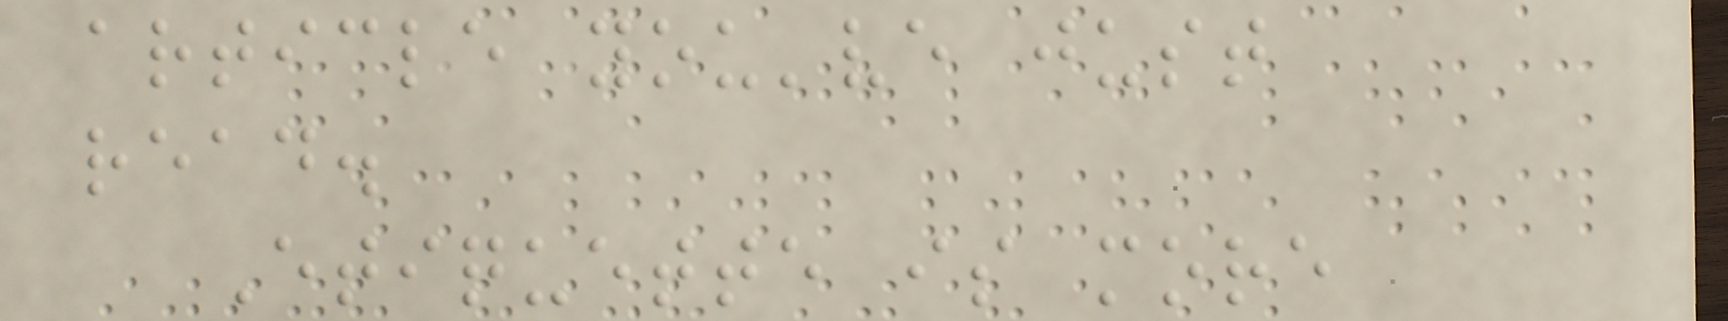article you've just
read.
Etiquette is more
